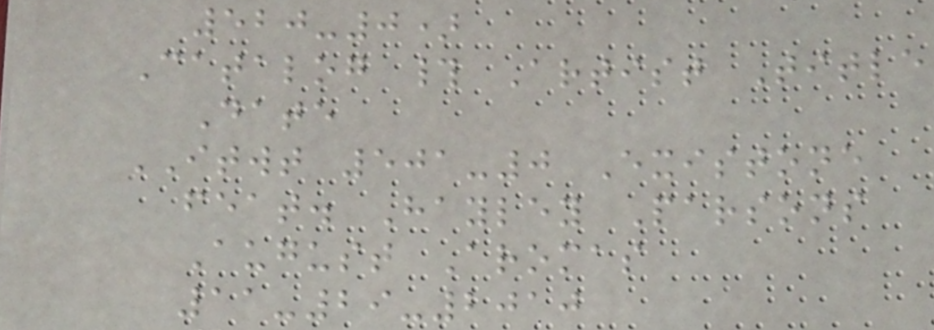520-0)
Catalog # Artist Title
Date
ITWT 501-0 Existone
feat. Hayley Parsons
August Aromas
11-29-2010
